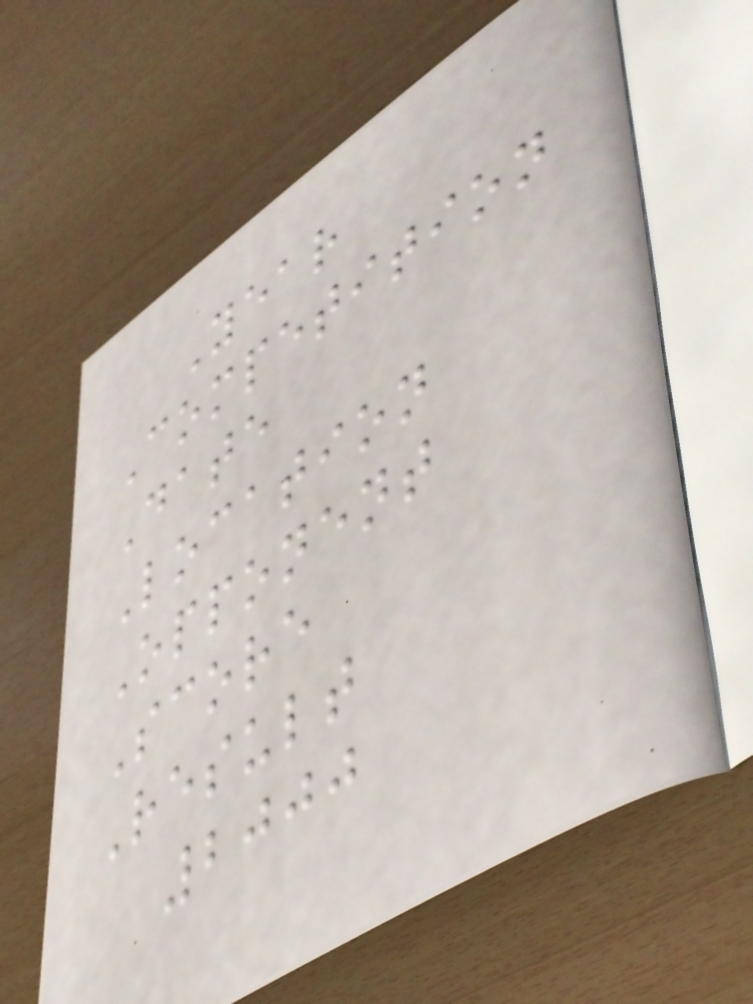Year
Competition
Date
Location
Opponent
Score
Result
2000
